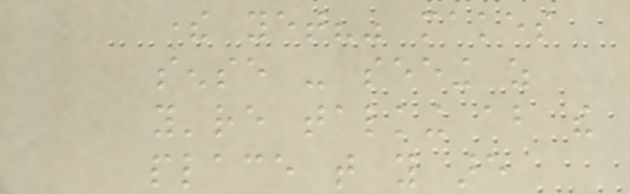there yet?" makes
sense - seeing as
you're talking about the
place that you are
